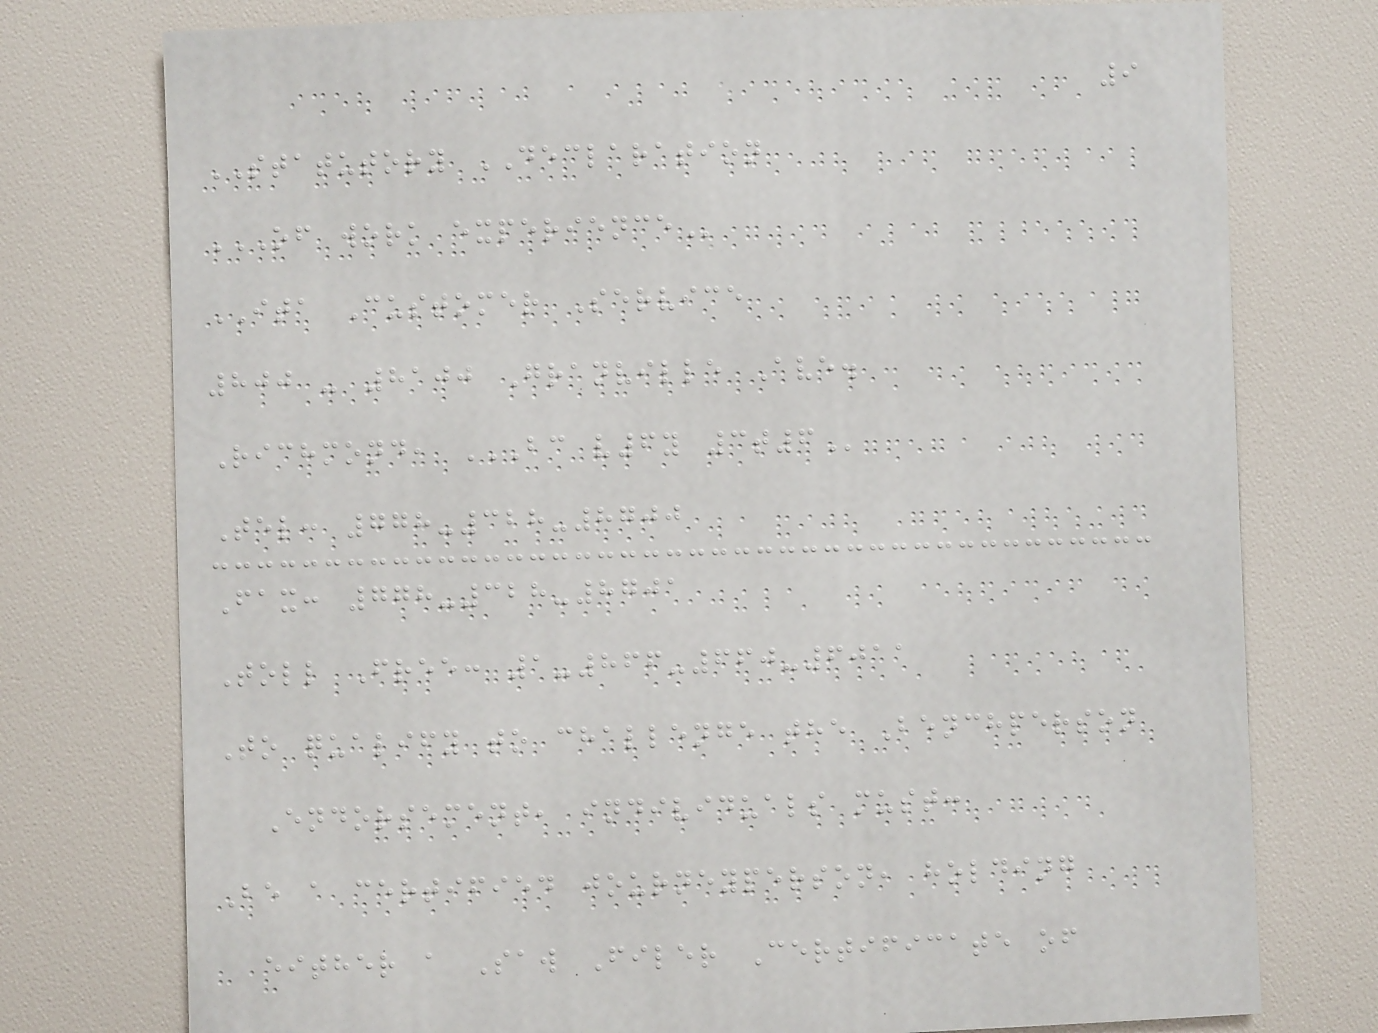9
STATUTORY DECLARATION
OF WORK EXPERIENCE
ITA Customer Service
800 - 8100 Granville Ave.
Richmond, BC V6Y 3T6
Tel: 778-328-8700
Fax: 778-328-8701
Toll Free: 1-866-660-6011
To qualify to challenge the Benchperson
Endorsement, individuals must:
Be a certified journeyperson, holding
either a Saw Filer Certificate of
